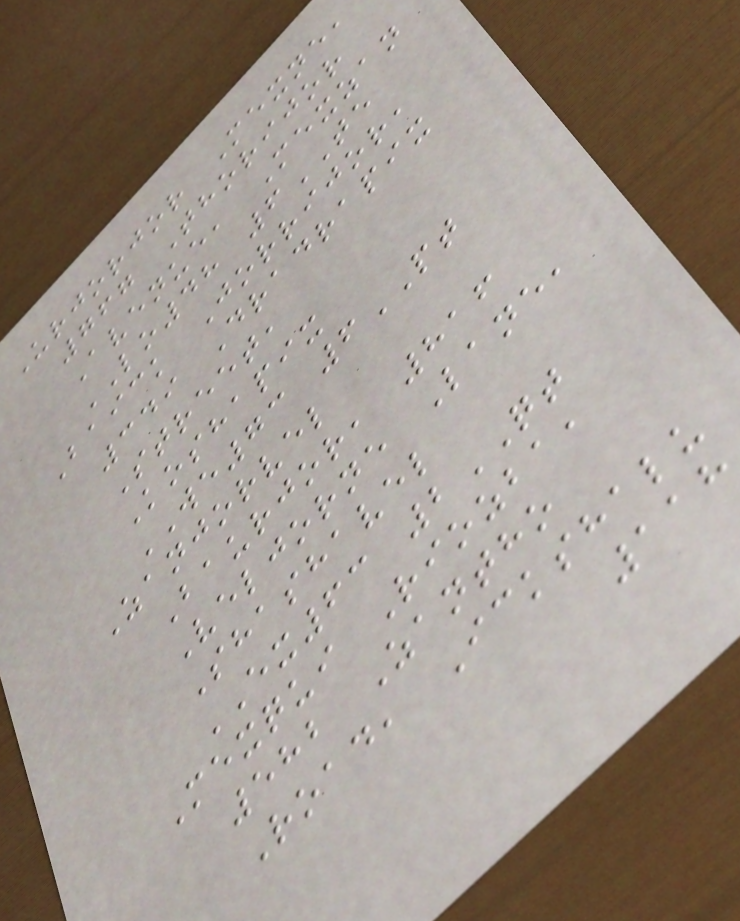Urjorjor Mexne,
767 Thorijor
Avenue, Mexzan
LO48 6TE
Baick Jorrijor,
349 Dradrapix
Street,
Koshapix
WE73 6PT
Zanjorvel
Baurjor, 816
Veljorne Lane,
Shashavel
EX63 2QT
Mexqui Riozba,
582 Zantho
Road, Ickshalu
118
